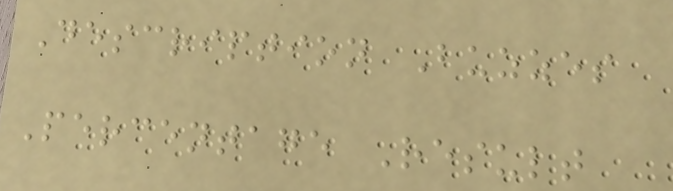Description Buzzes
Percentage Result
